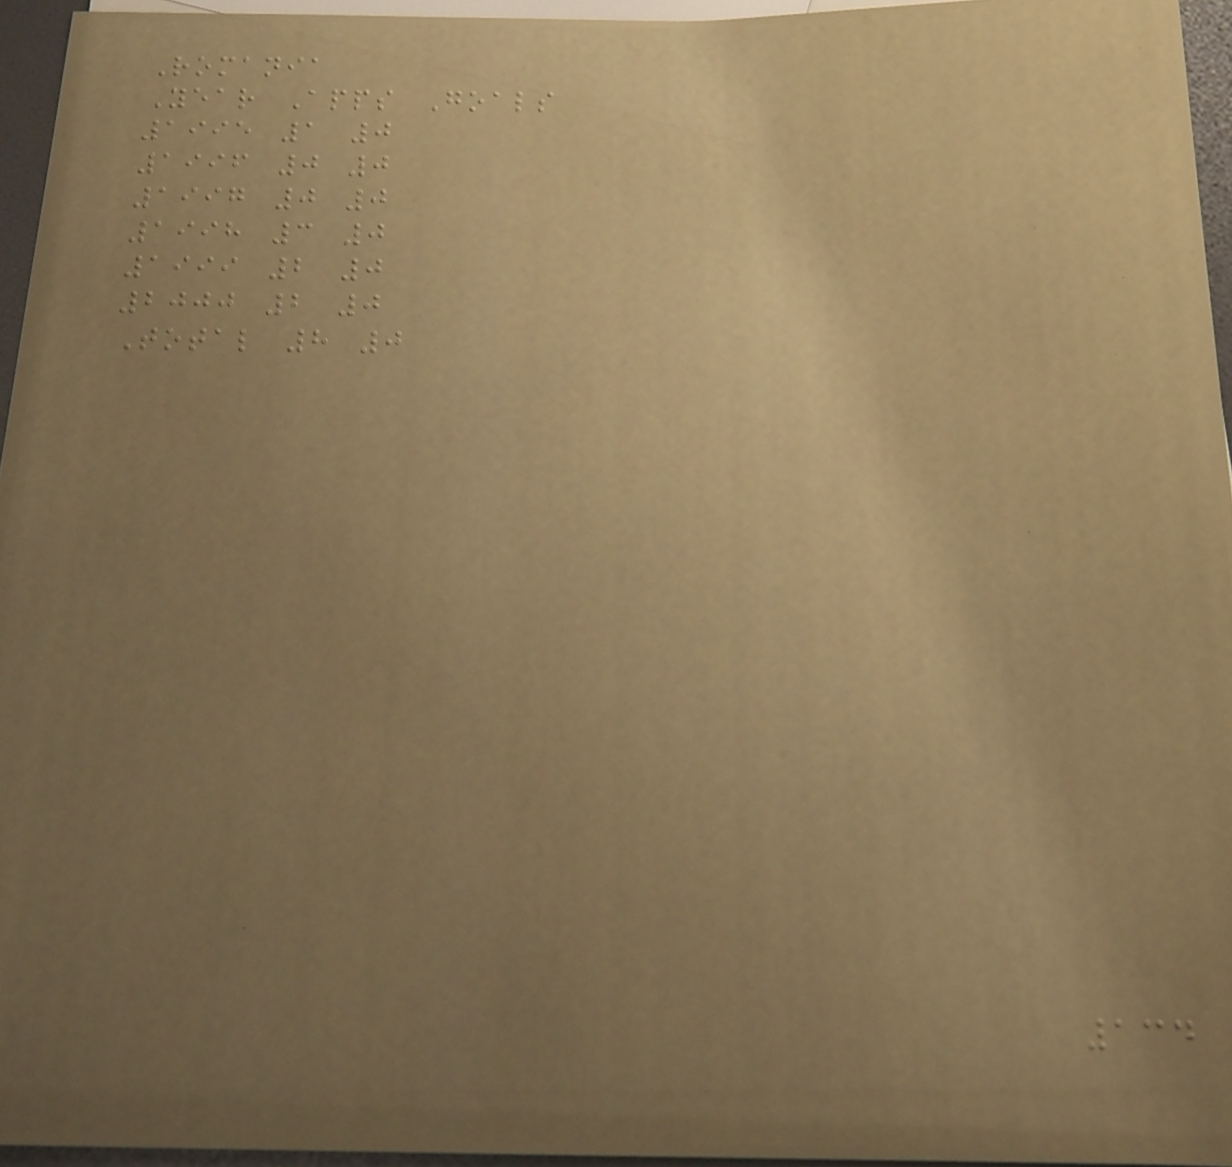Romania
Year Apps Goals
1995 1 0
1996 0 0
1997 0 0
1998 3 0
1999 2 0
2000 2 0
Total 8 0
134
